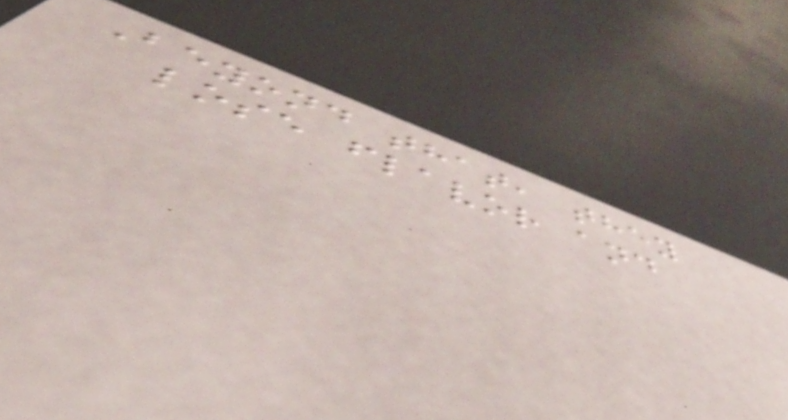Beyond that, they
lose flavor and
